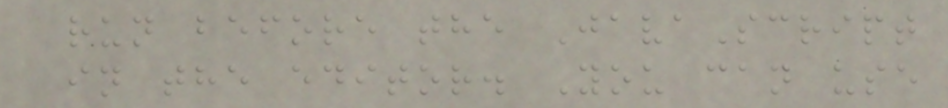run before the JavaScript
in the editor. You can use
